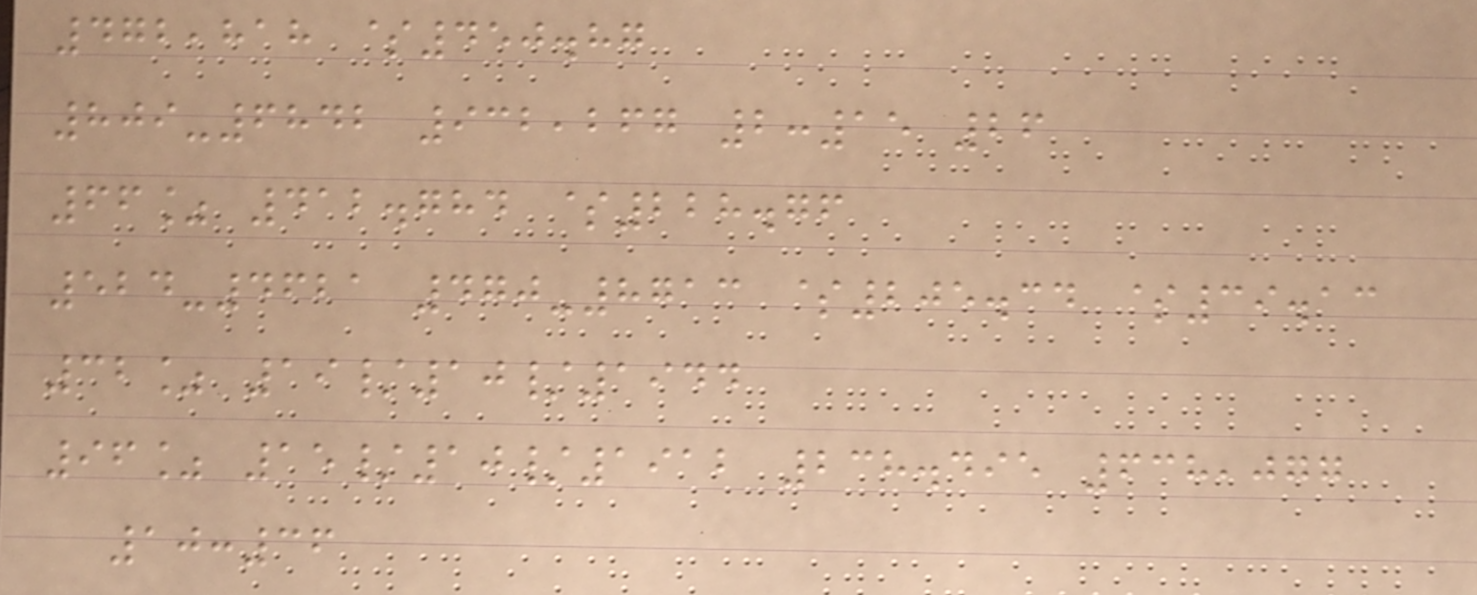472,818 $450.87
809-6842 932,267 2:15 26
66% 412.784 $228.76
524-4621 470-8713 $205.34 $39.13
32% 19/10/1944
96% 15/10/1912 238.495 638,077
10:36
